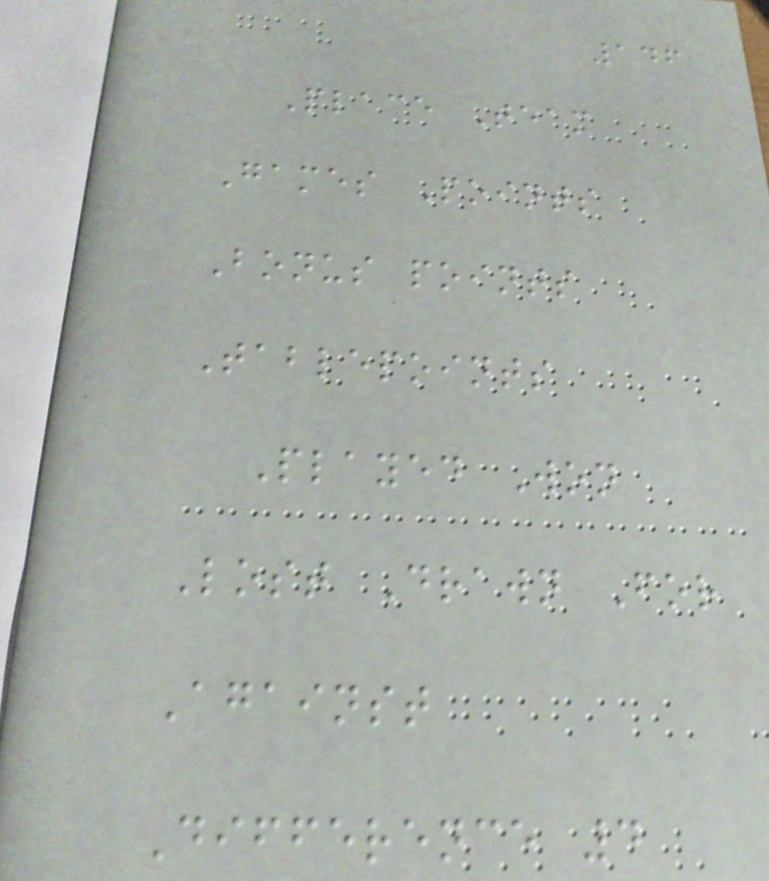146
Place Team
Games Points
Bonus points
Tablepoints
Played Won
Lost Drawn For
Against
Difference 4
